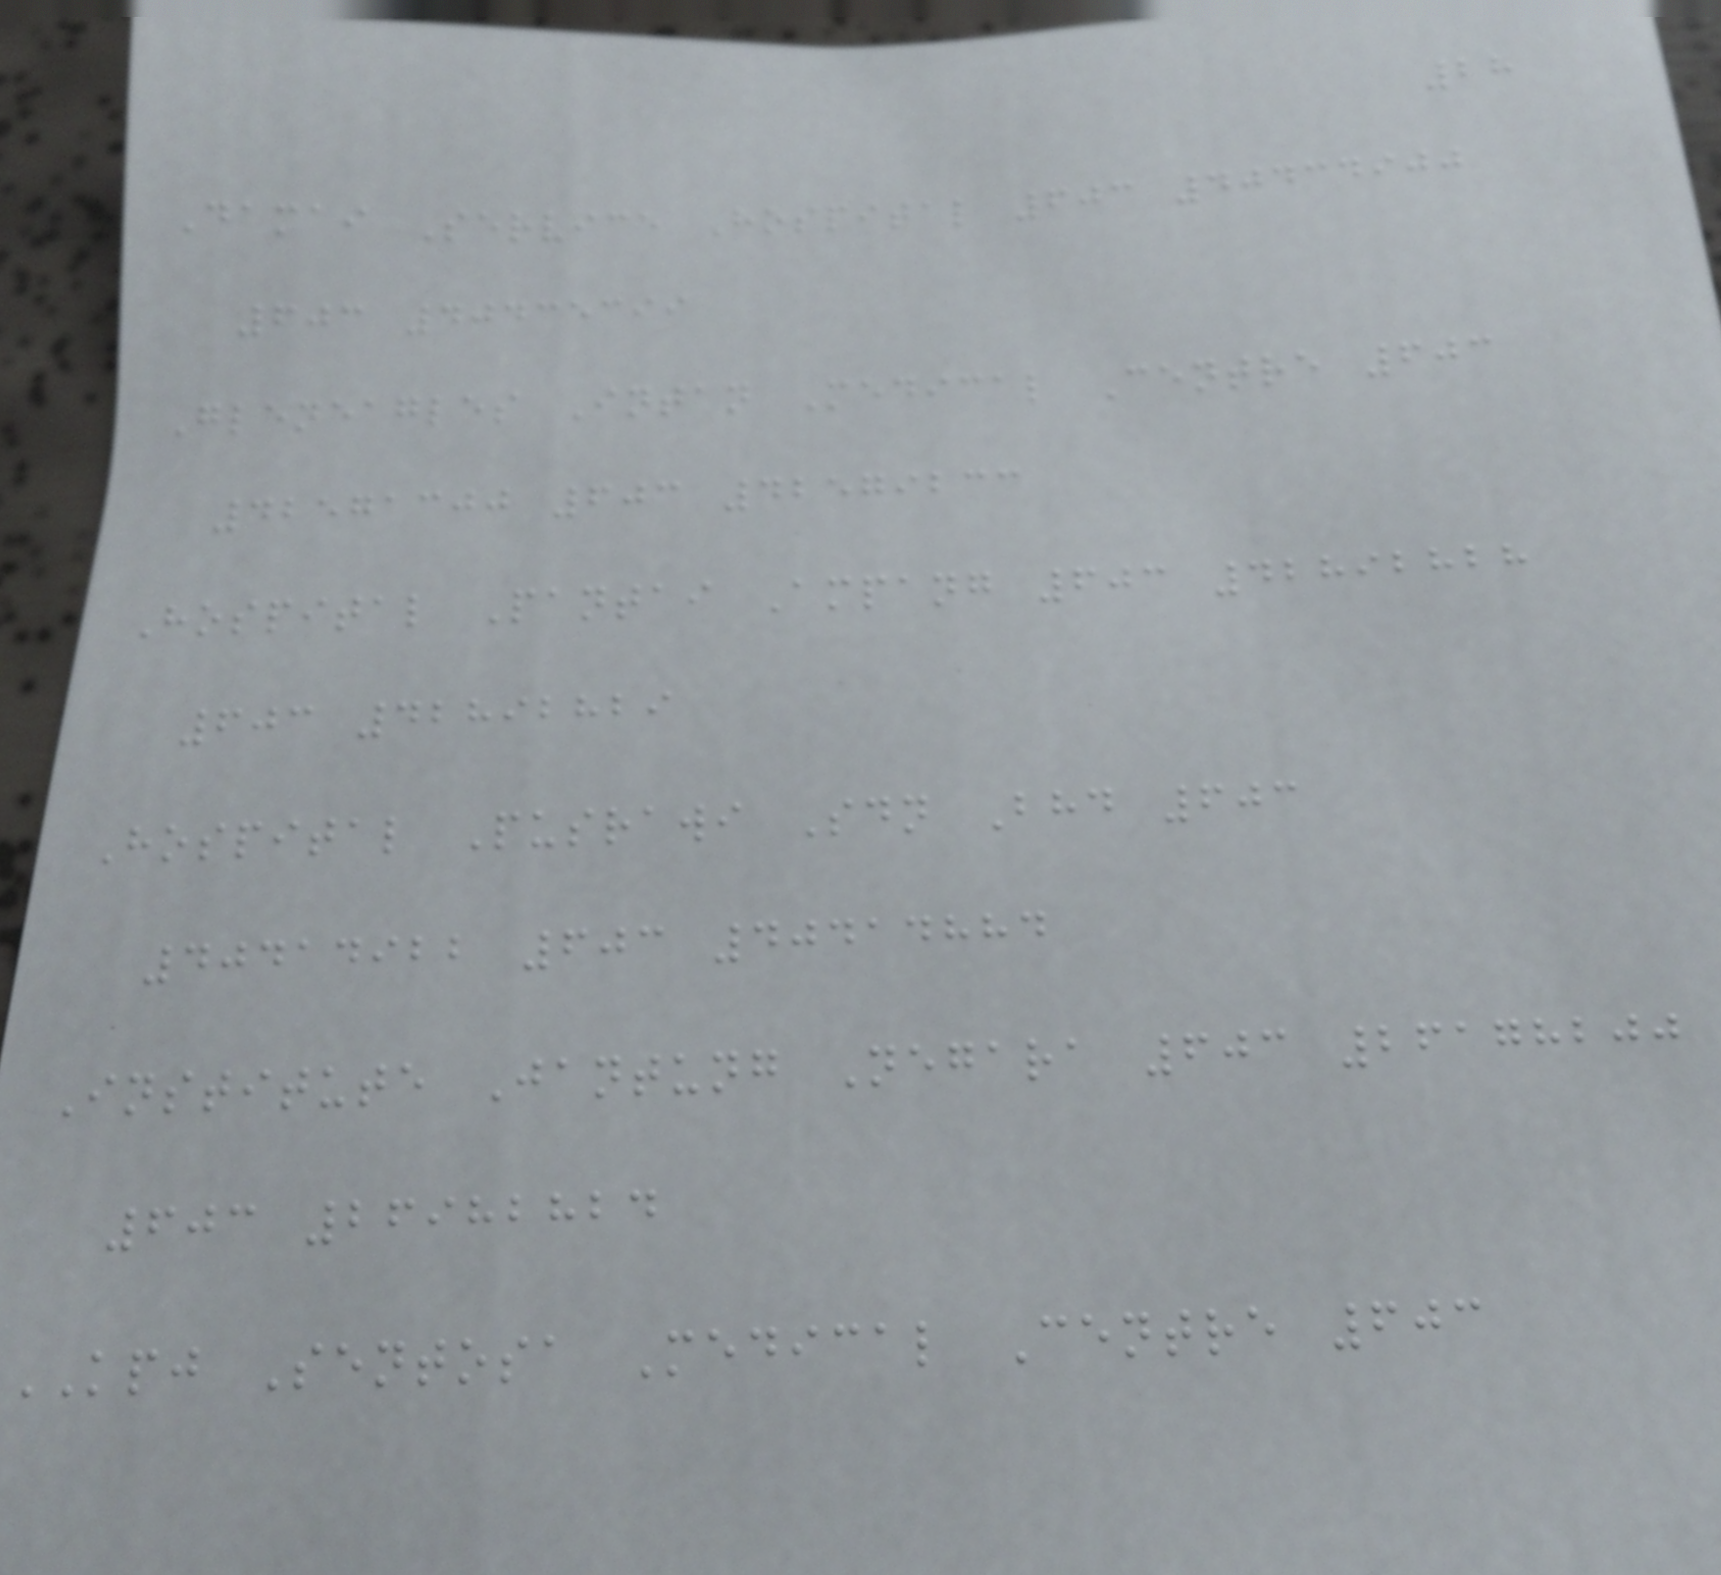28
Damai Service Hospital 603 40434900
603 40435399
Gleneagles Intan Medical Centre 603
42571300 603 42579233
Hospital Pantai Ampang 603 42892828
603 42892829
Hospital Pusrawi Sdn Bhd 603
40414922 603 40414884
Institute Jantung Negara 603 26178200
603 26982824
KPJ Sentosa Medical Centre 603
